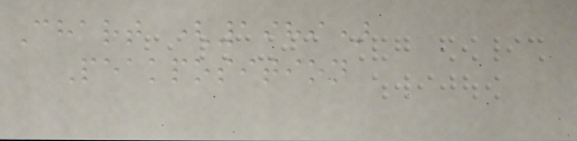Chart (1989)
Peakposition
